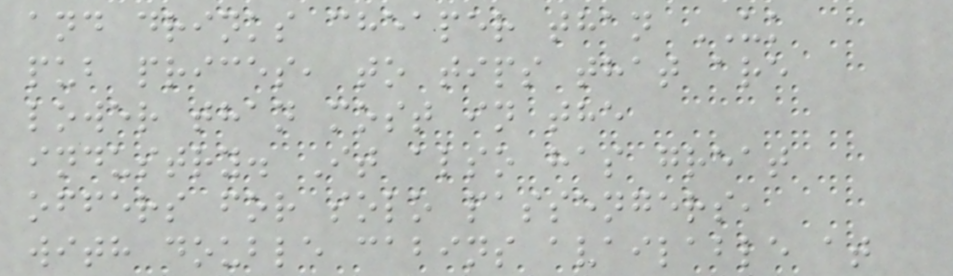and drinks cheaper than UK
pub prices, to tips that are
lower than most in the
industry. It also has great
offers for solo passengers,
with double cabins available at
